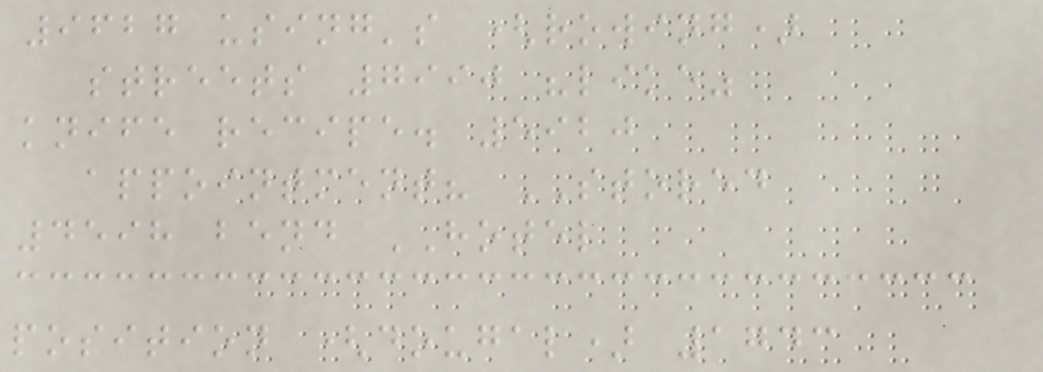9627 using's (rowing)
streets 7990 "like"
knife recipe. 5920
appointment? STORED
4598 bend HOTEL
position (dougal) 1743
